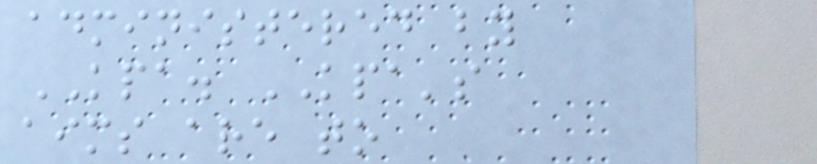administered by
KPA. KPA's
aims are to
